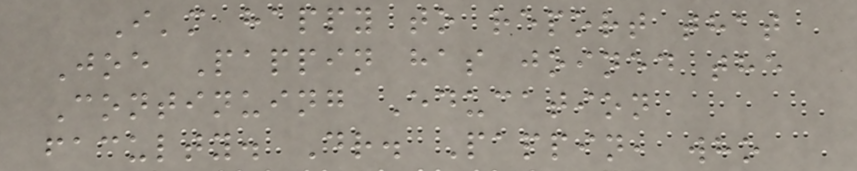I'm happy to report that
Joe Pappin has joined the
Continuing Education
faculty. Dr. Pappin, who
